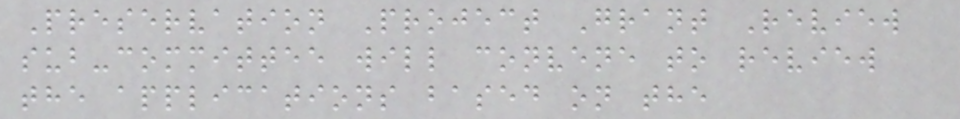Preservation Project Grant Review
sub-committee will convene to review
the applications based on the
